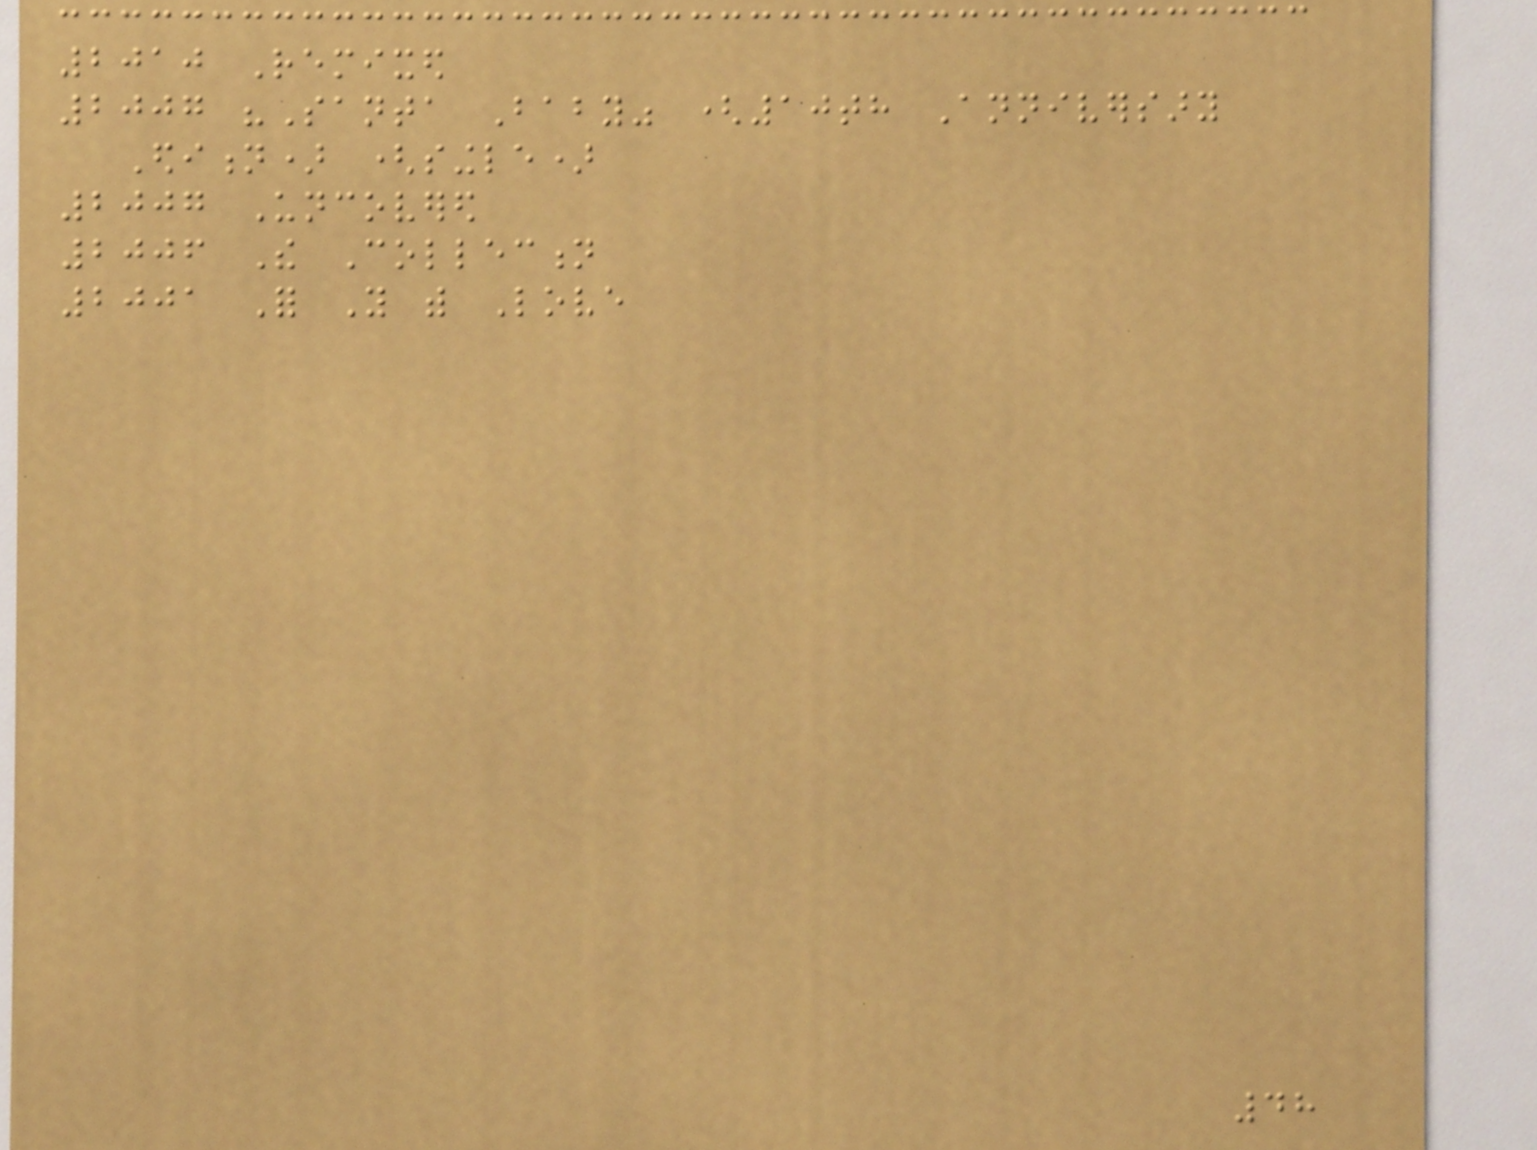2010 Remixed
2007 "Santa Baby" (10th Anniversary
Edition) (single)
2007 Uncovered
2006 The Collection
2001 For You with Love
48
